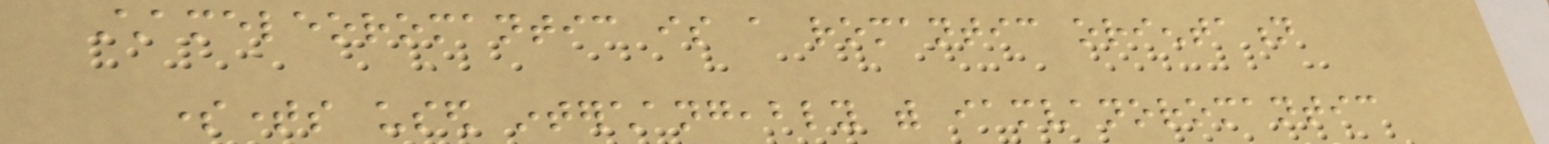Chameleoromantic is a romantic orientation
sometimes used interchangeably with iamvanoromantic
